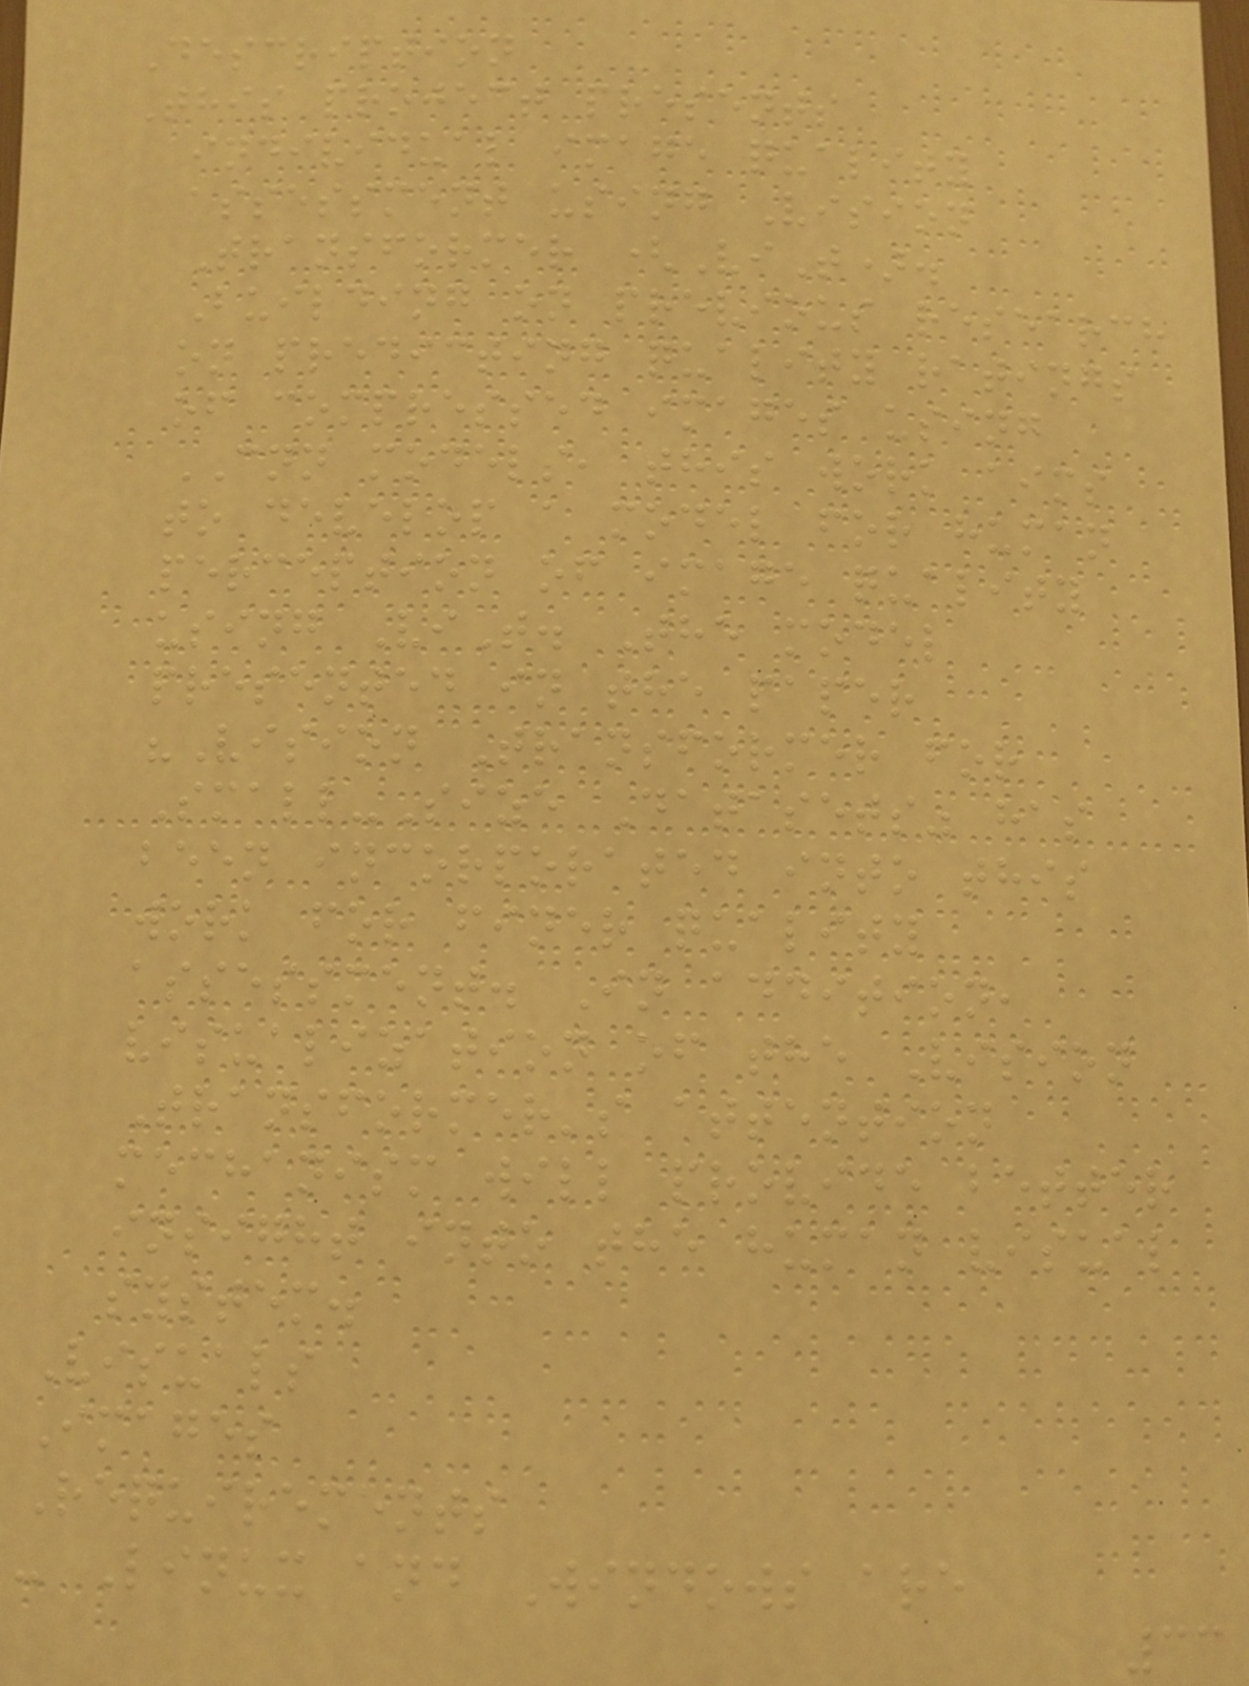Description
This project presents
individual image quality
assessment using Vision
Transformer (ViT).
Building on previous research
on predicting quality ratings
of compressed images using
CNN models, this work aims
to develop a model for human
perception of image quality
using ViT. The model
presented in the paper
"Vision Transformer for
Small-Size Datasets" has
been incorporated into this
work for finer quality
assessment. In addition,
visualization of the Vision
Transformer's attention
mechanism will provide better
insight into the human visual
system.
Visuals
Images
Requirements
- Linux and Windows are
33
